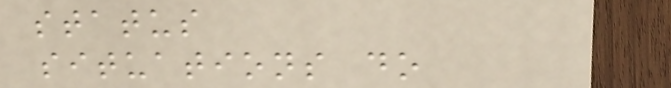status
situations do
